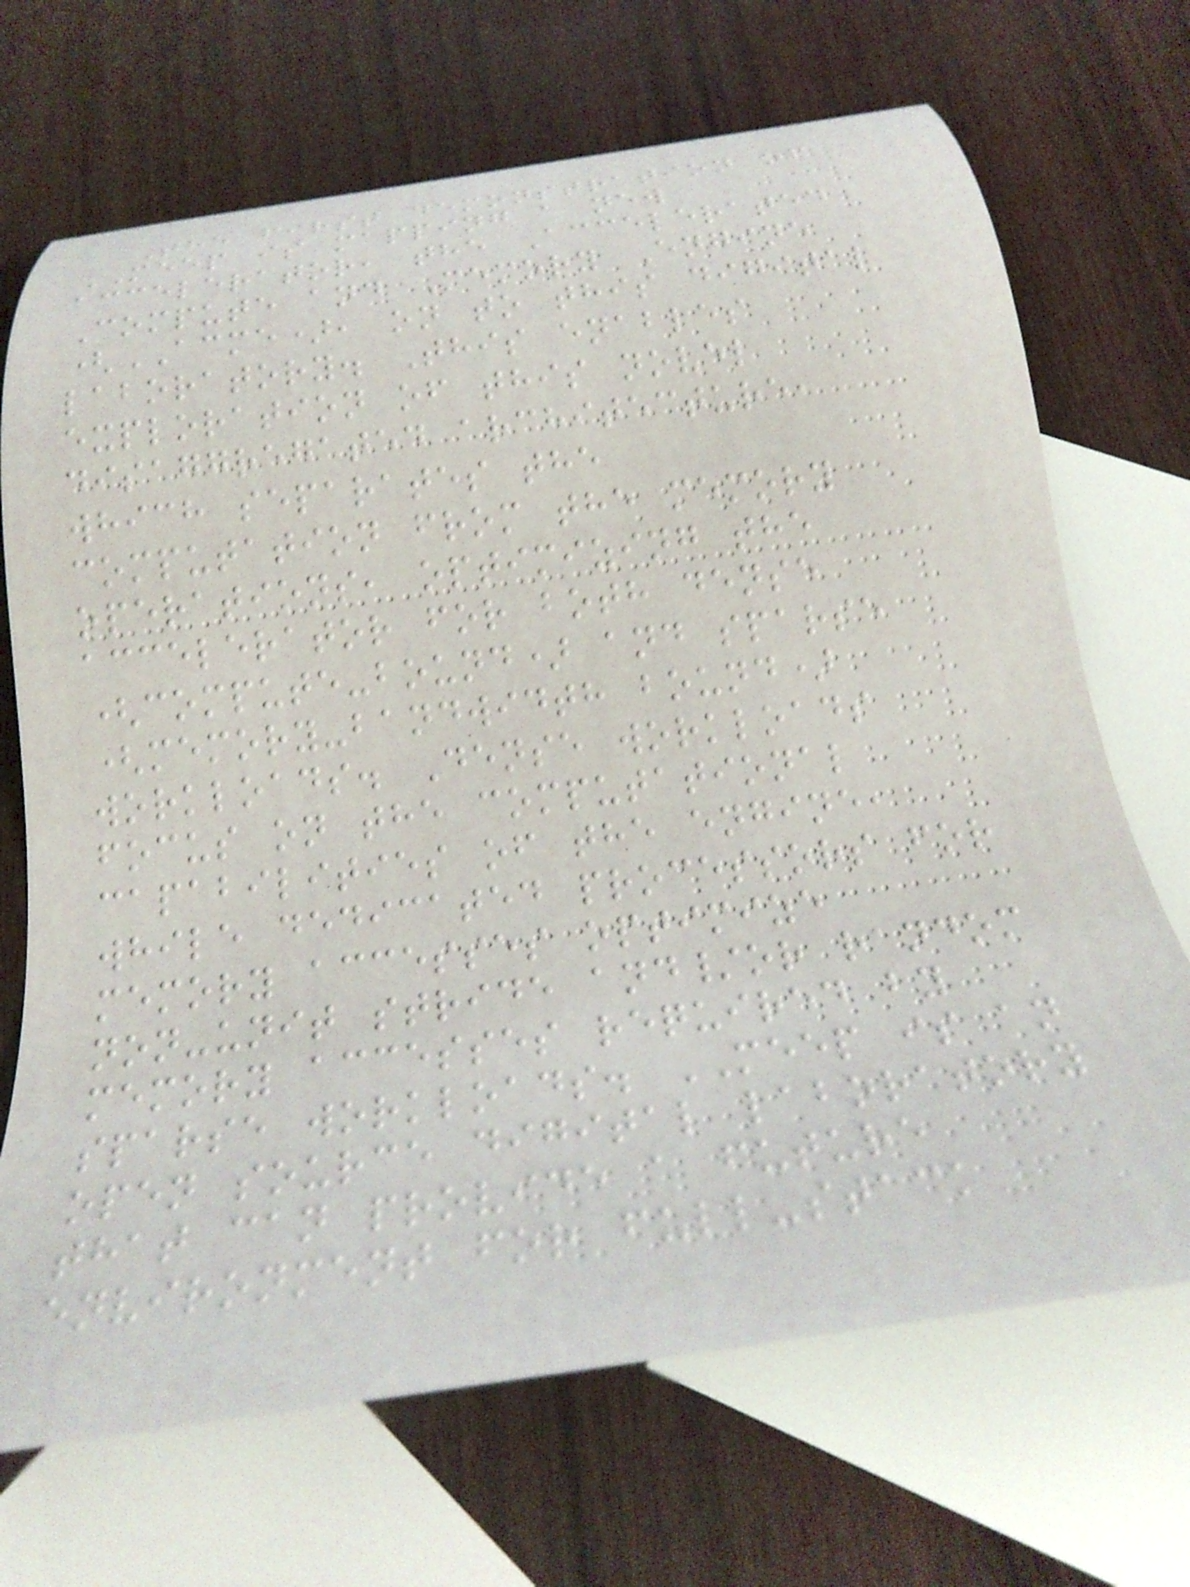The first demonstration of
MEEP is mapping a new
accelerator, the Accelerated
Compute and Memory Engine
(ACME), on to this digital
laboratory. This enables
exploration of this novel
disaggregated architecture,
which separates the
computation from the memory
operations, optimizing the
accelerator for both dense
(compute-bound) and sparse
(memory-bandwidth bound)
workloads. Dense workloads
focus on the computational
capabilities of the engine,
while dedicated processors for
memory accesses optimize
non-unit stride and/or random
memory accesses required by
sparse workloads. MEEP is an
open source digital laboratory
that can provide a future
environment for full-stack
